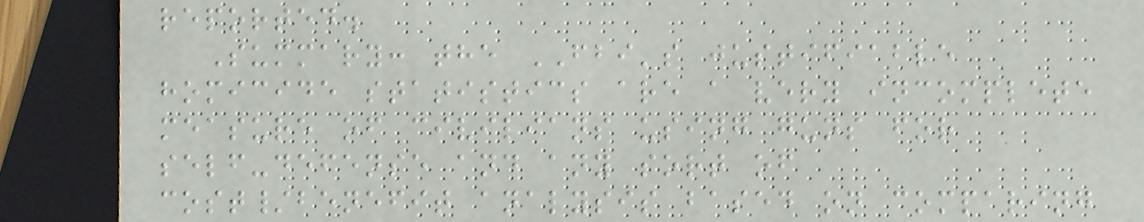reported.
Summary: the FBI's justifiable
homicide statistics are a very incomplete
measure of civilians using guns for
self-defense and any sort of
cost/benefit analysis based on comparing
